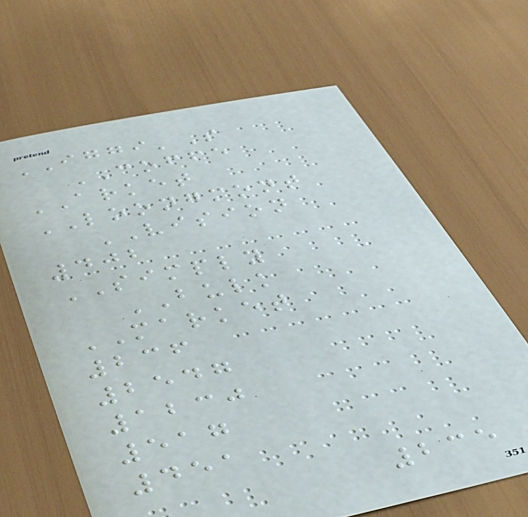IGGI'S
COFFE
ARKET
LOONGMONT
VISION
402
SIMPLY
BULK
MARKET
236
2547
1230
517
451
235
